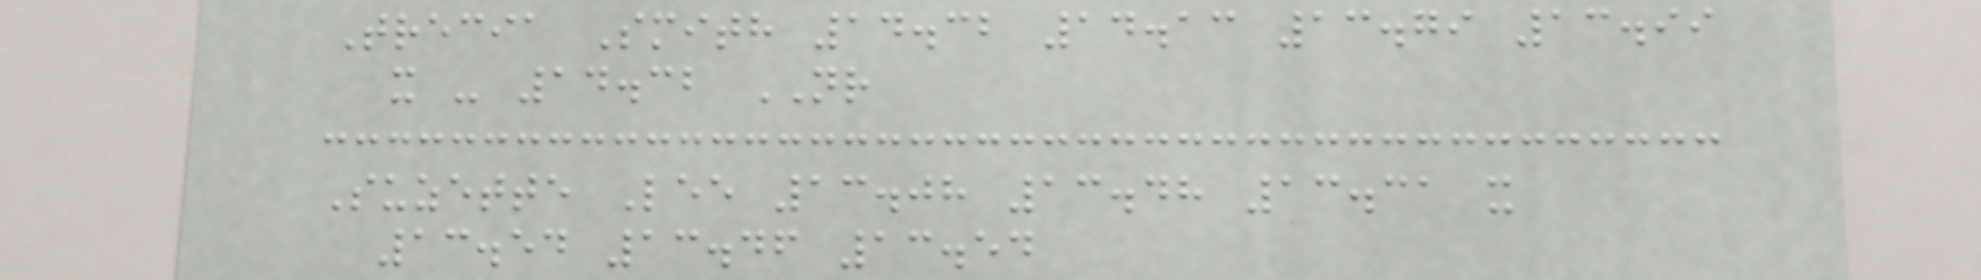Trecia Smith 14.32 14.13 13.79 13.99
x - 14.32 NR
Suzette Lee 13.08 13.48 13.31 x
13.54 13.46 13.54
